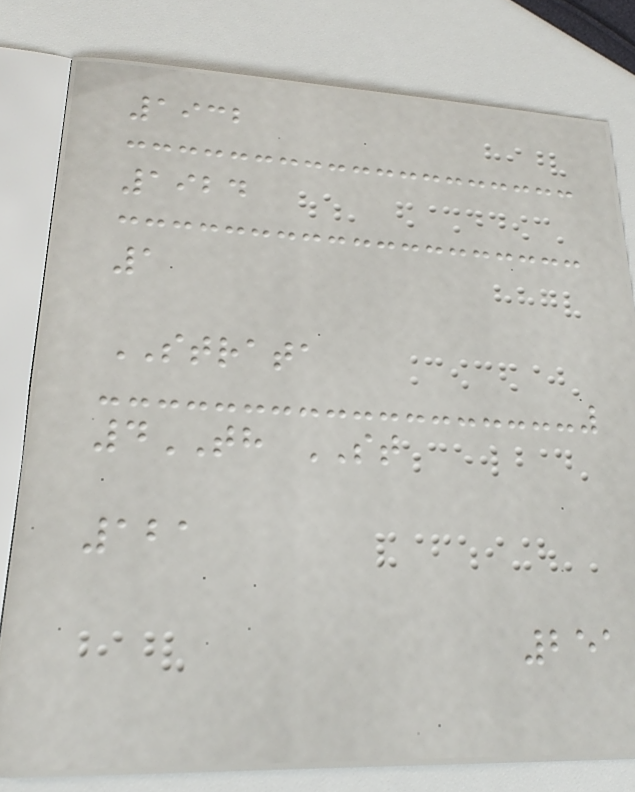1932
1924
1
STRATA
4TH ST
121
251
